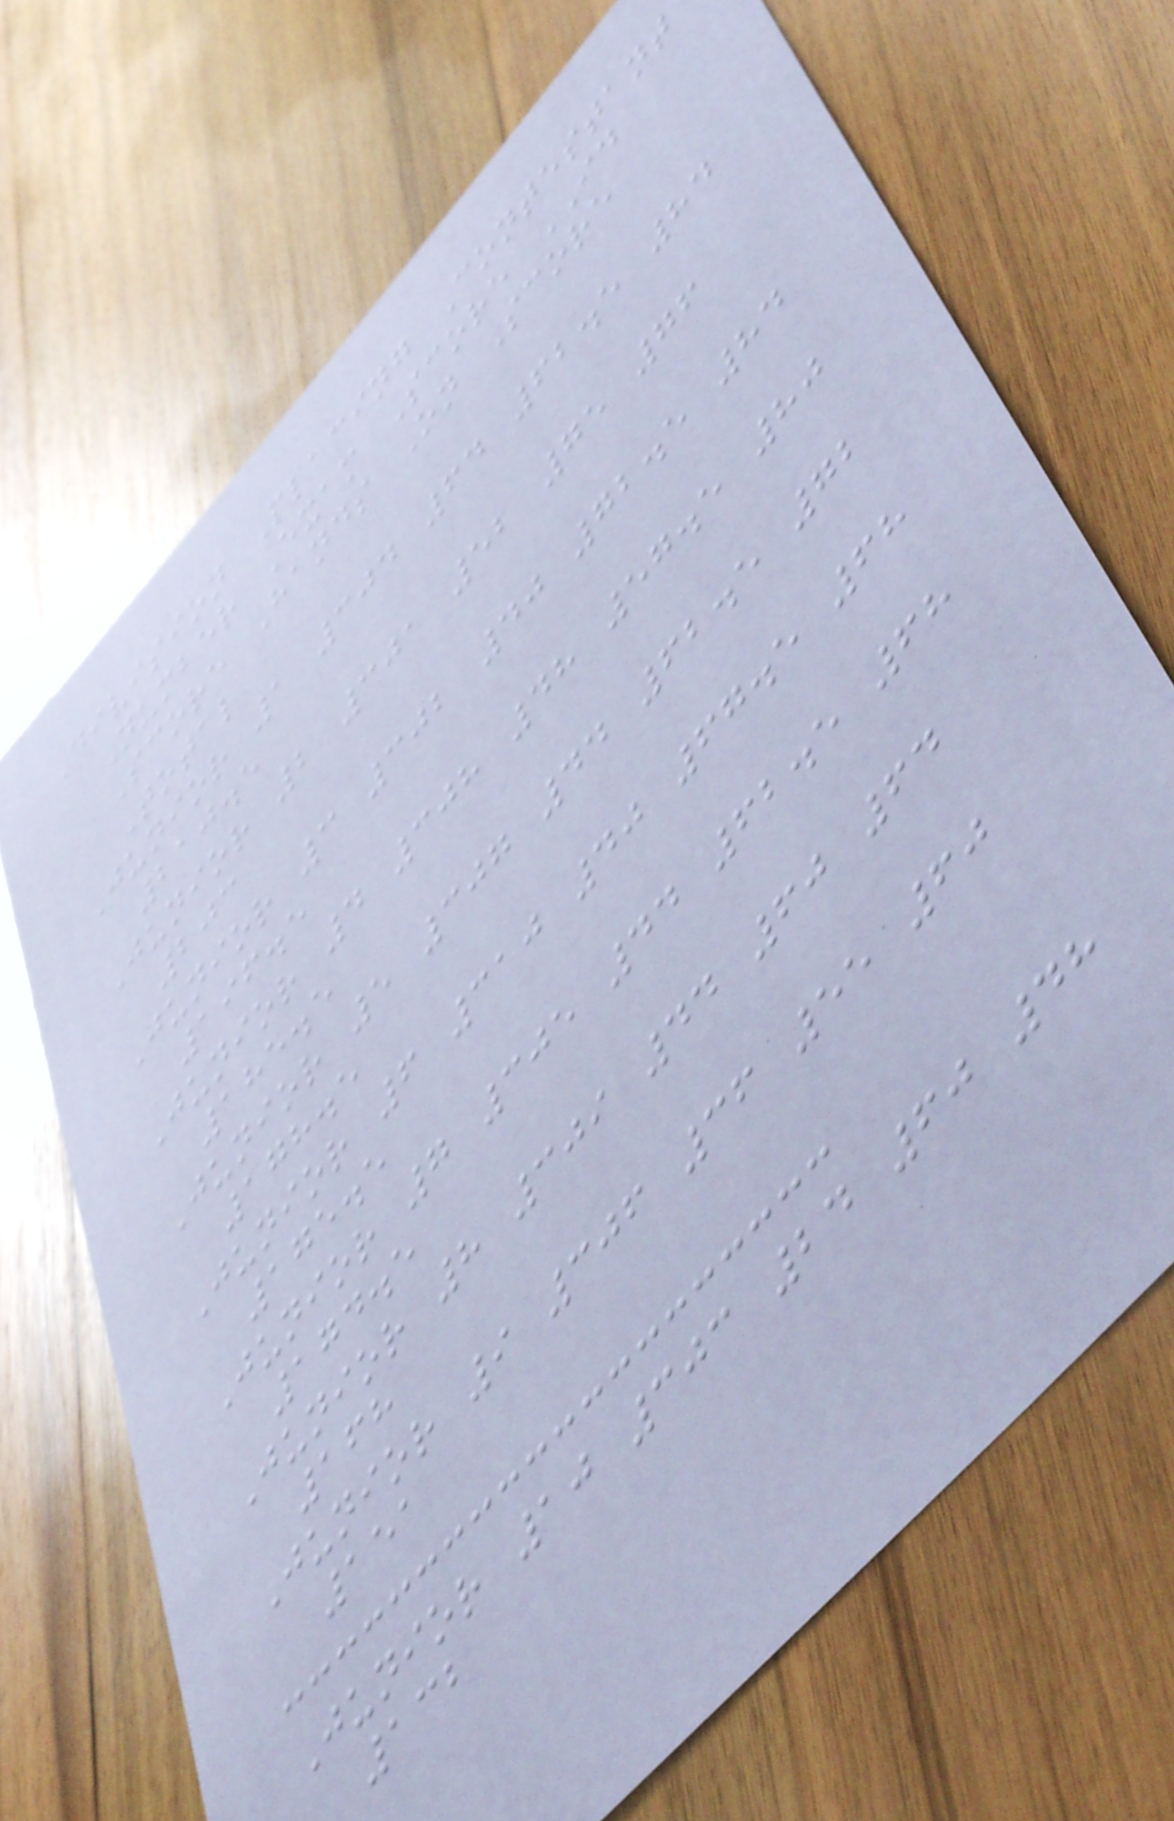Division Placing Contestant
Number Exam Score ID
Score Hands On Score
Total
Junior 1 304 64 62.5 84
210.5
Junior 2 301 52 75 76
203
Junior 3 302 40 72.5 84
196.5
Junior 4 308 48 57.5 80
185.5
Junior 5 307 44 62.5 72
178.5
Junior 6 310 40 67.5 68
175.5
Junior 7 305 44 62.5 68
174.5
Junior 8 309 44 60 64
168
Junior 9 306 36 55 60
151
Junior 10 303 24 60 48
132
